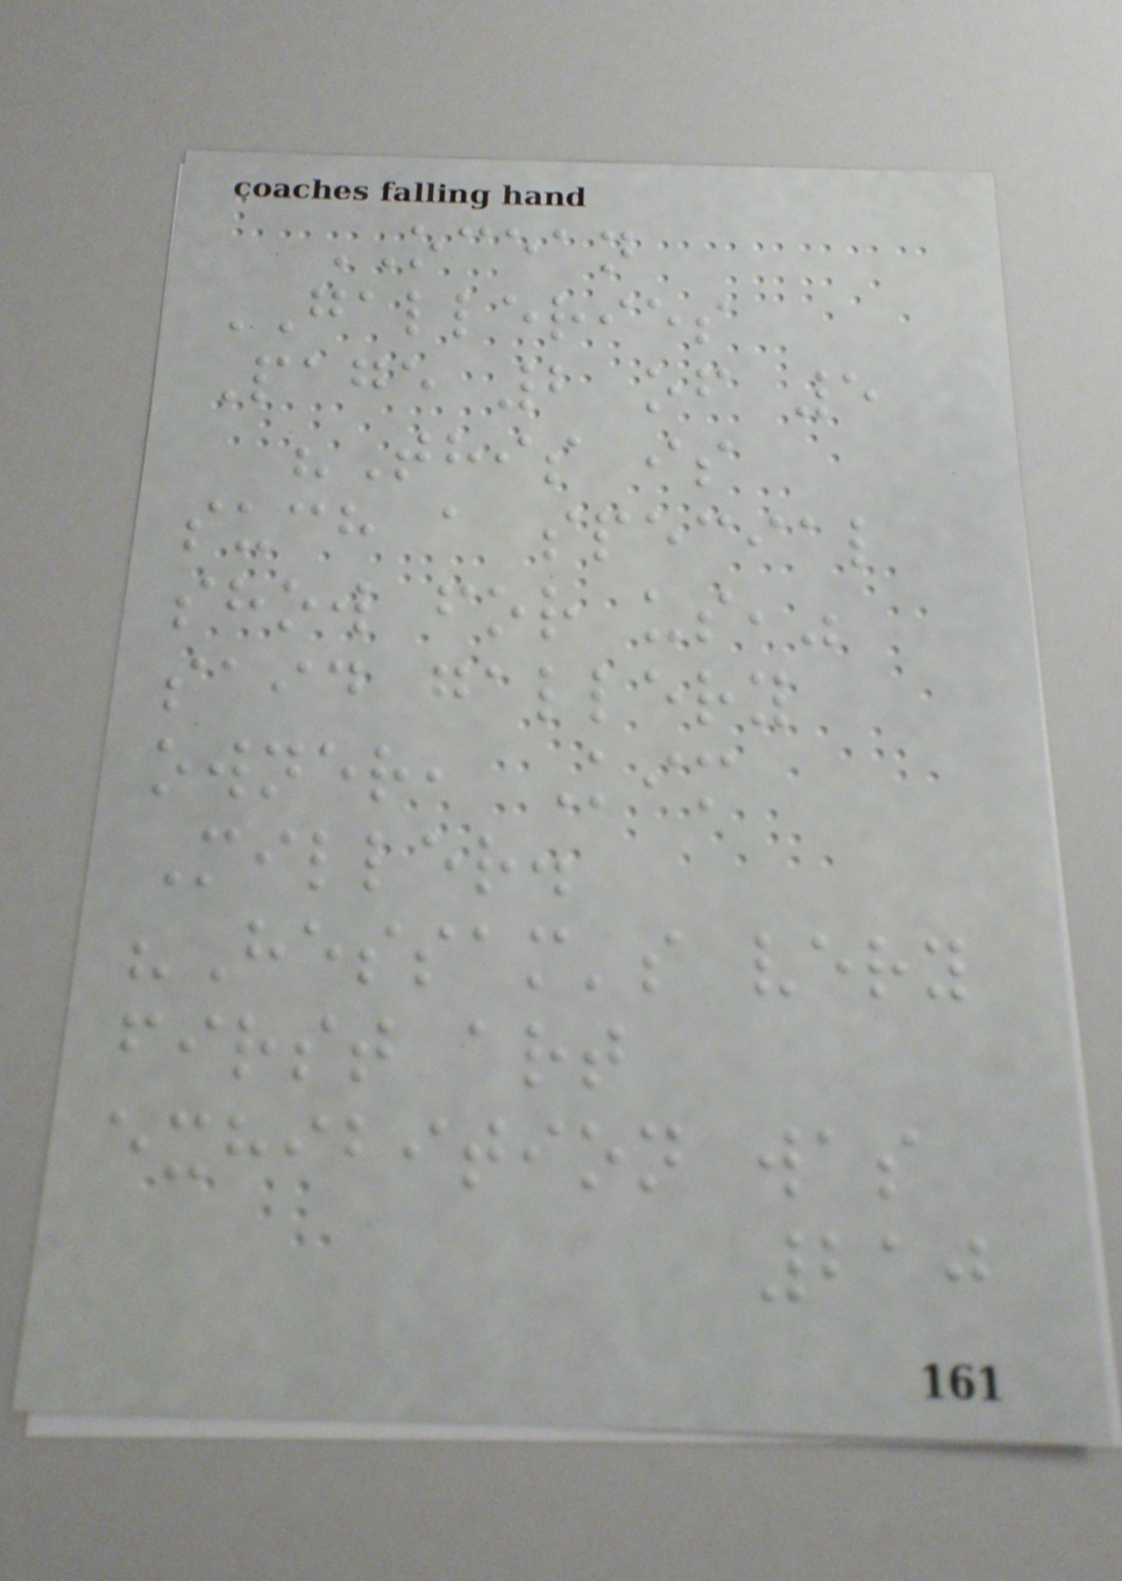OCEAN
GALLERIES
Page 2 of 5
"This is
such a special
show for us,"
said gallery
owner, Kim
Miller.
"Hessam's very
first art
exhibition was
210
